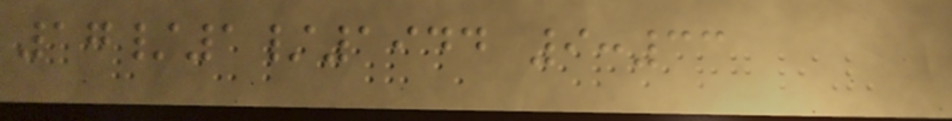17/1/1944 9:33
